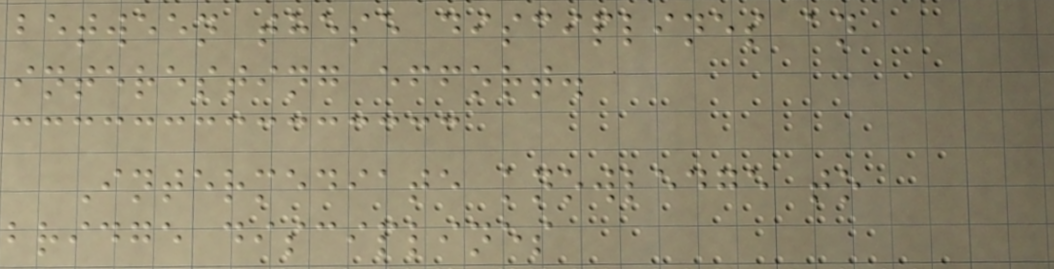between these disciplines an
interesting effort.
Intermediate knowledge to
bridge disciplines
